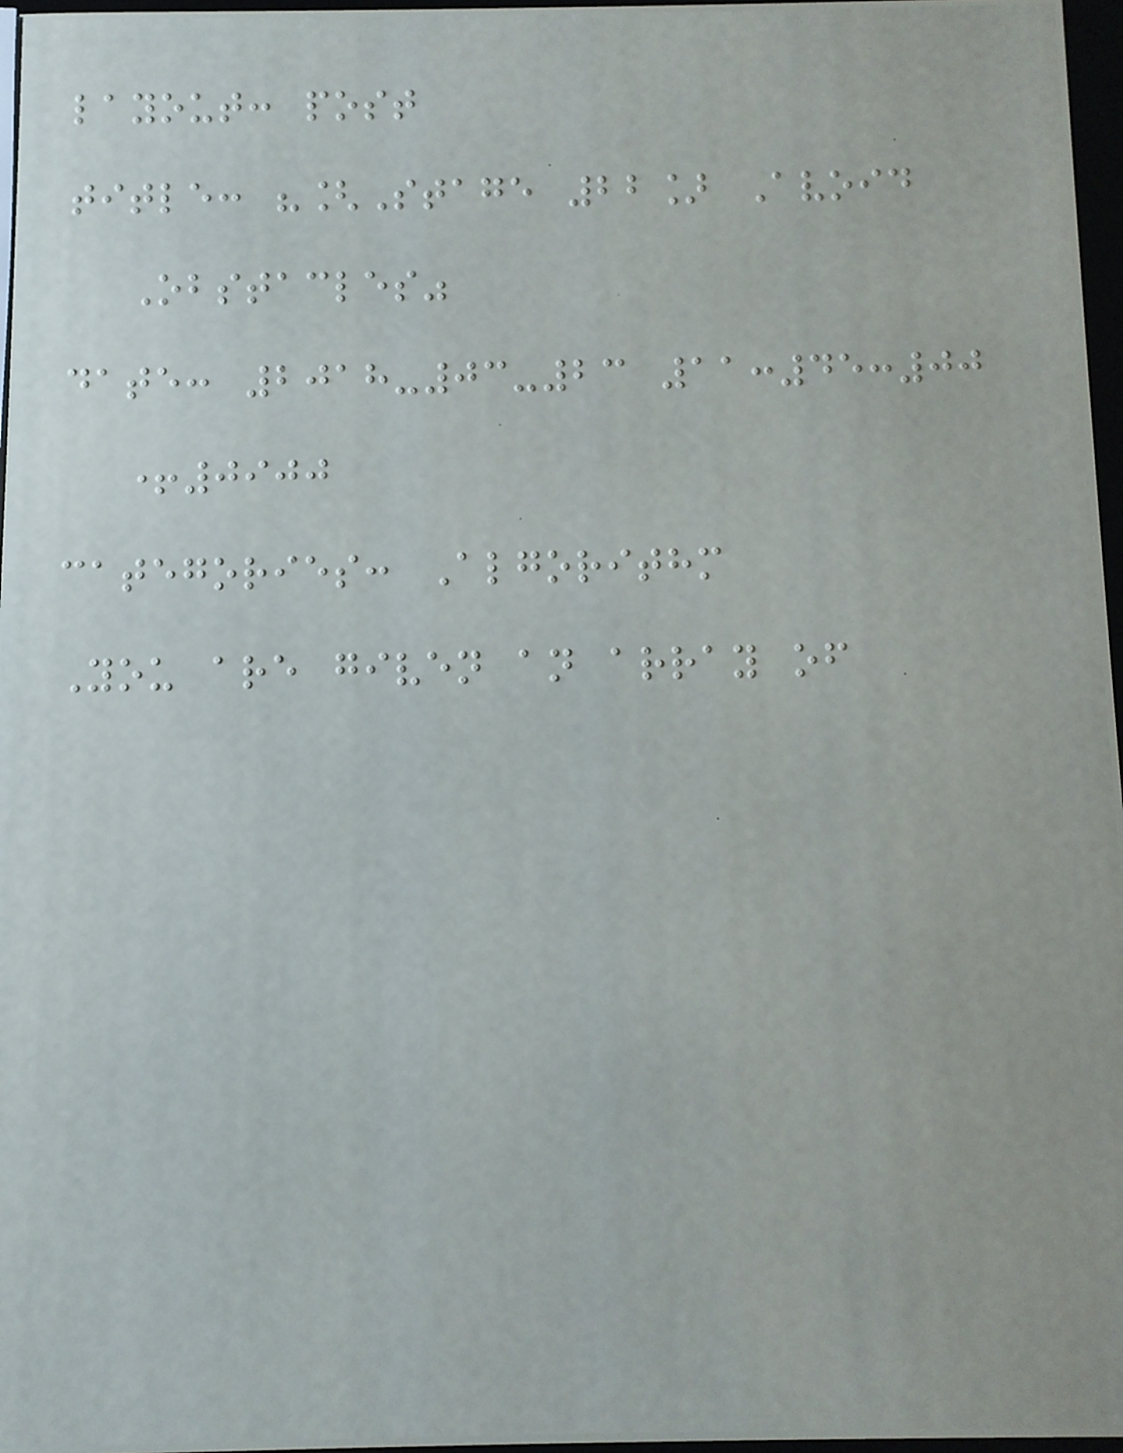layout: post
title: "[Stage 22] Avoid
Obstacles"
date: 2018-03-23 11:45:00
+0900
categories: Algorithm
You are given an array of
